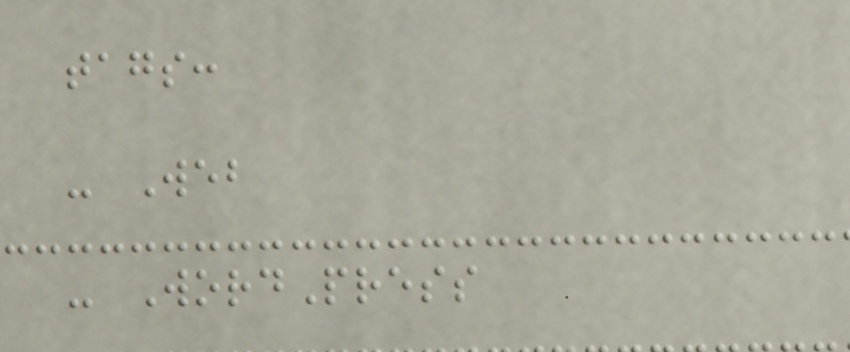tags:
- Web
- WordPress
